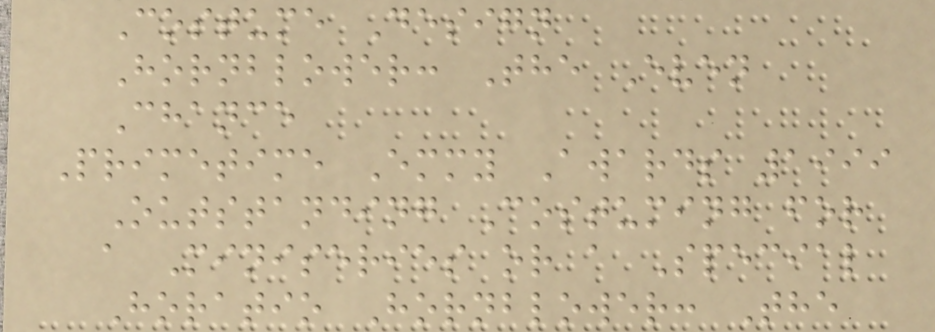Costume Design
Hornblower: The Even
Chance
Primetime Emmy Awards 1999
Outstanding Costuming for
a Miniseries or a Special
Horatio Hornblower: The
